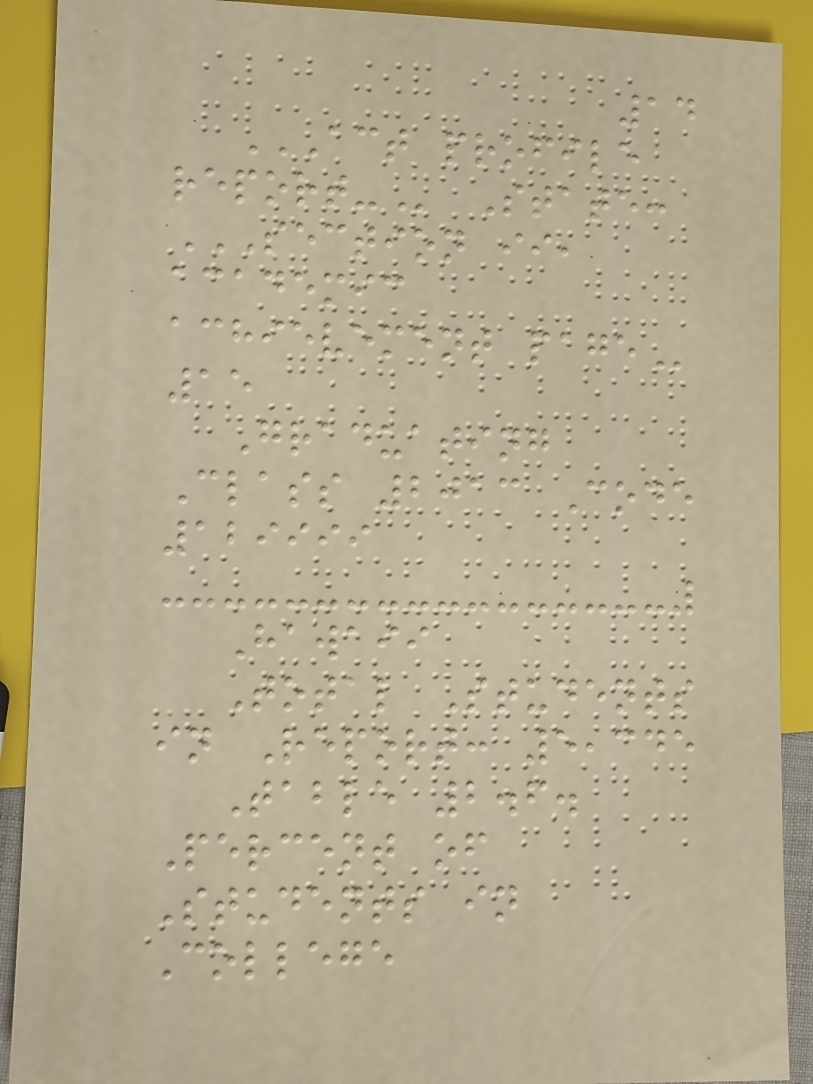14
ACT PROFILE
REPORT- State:
SECTION II,
ACADEMIC
ACHIEVEMENT PAGE
15
Graduating
Class 2013 Code
129999
Hawaii
Total Students
in Report: 5,345
Table 2.6.
Percent of
Students in
College
